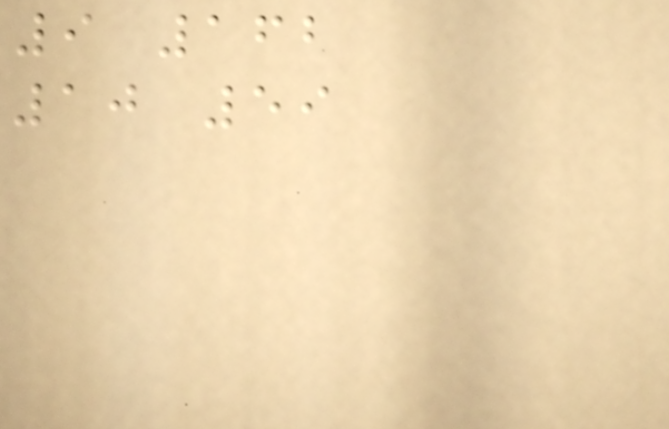9 162
10 59
